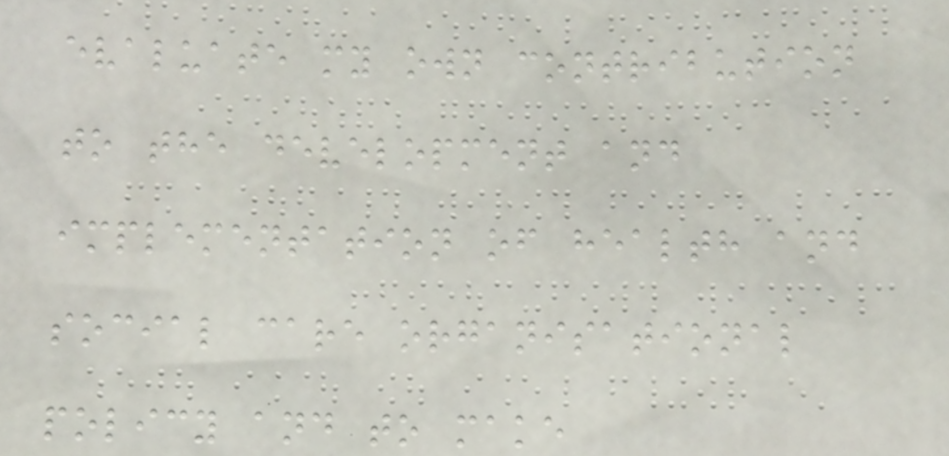evaluate my own contribution
to the development and
implementation of health and
social care organisational
policy and to make
